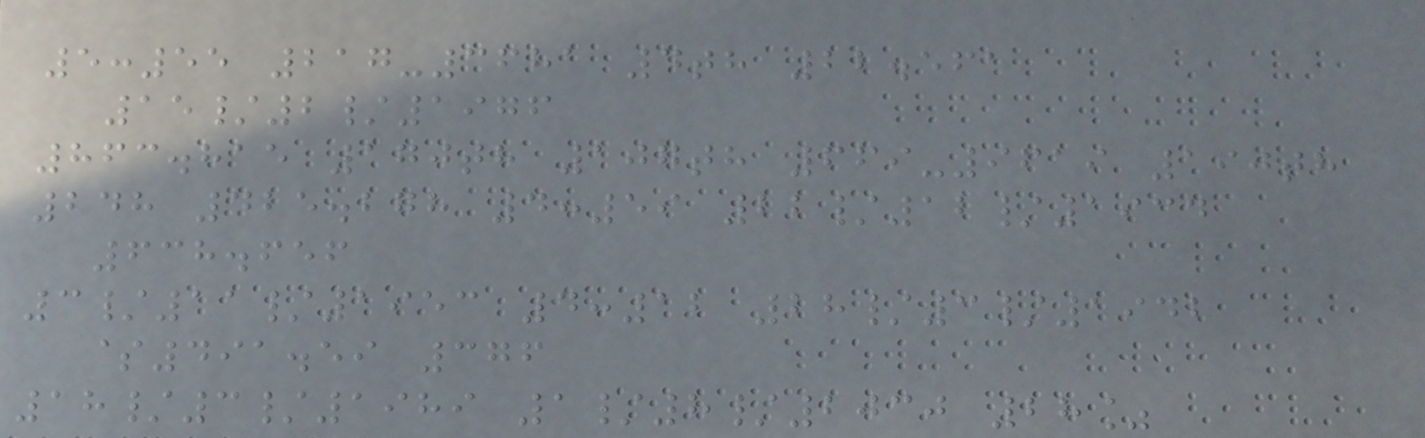5:55 217-3681 4th 22.561
15/2/1976
863.815 170th 107th 669-9619 190th
248 425.278 4:59 22/12/1934
638.656
3/11/1953 4:12 28/3/1942
$491.59 376
18/3/1989 1/8/2030 28%
